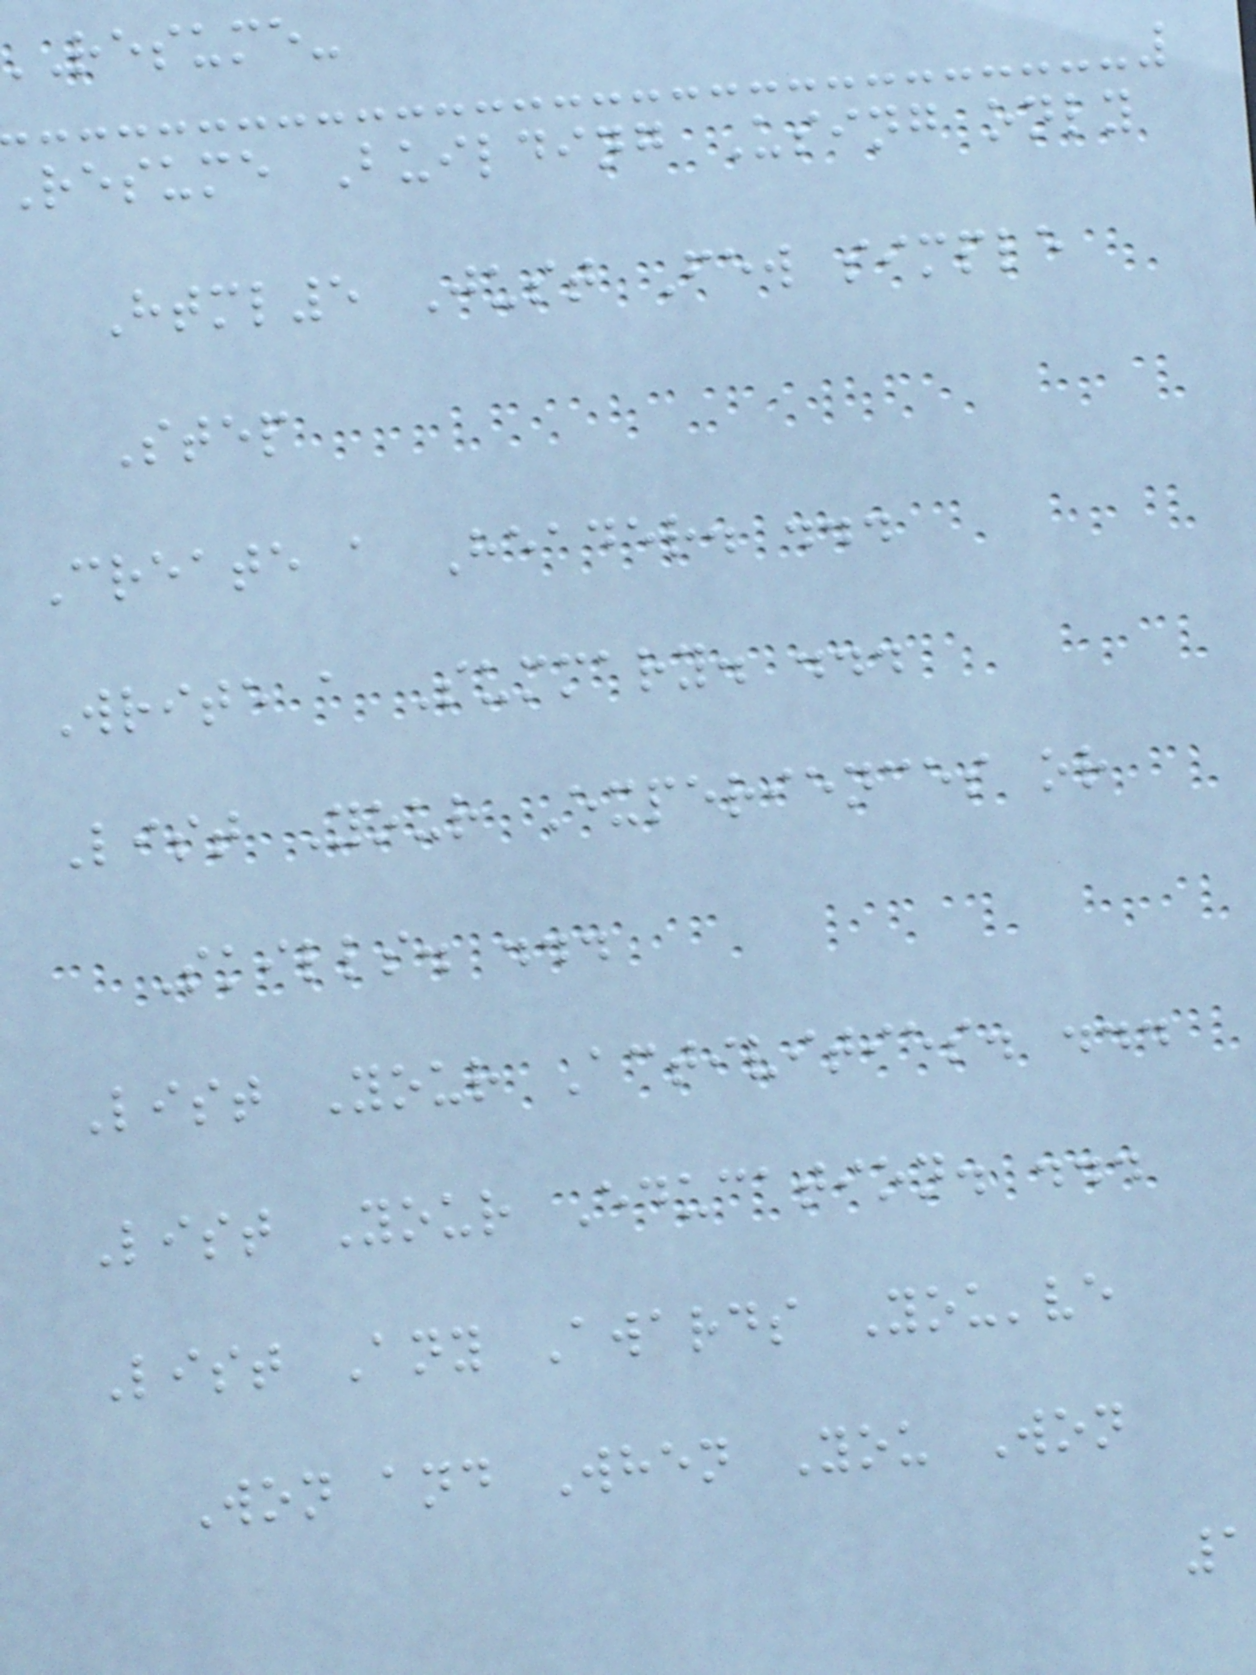resume-
Resume Building Using only
Html5 Just Few simple
Step
Create a Header. ...
Write a Summary. ...
List Your Experiences or
Skills. ...
List Your Activities. ...
List Your Education. ...
List Any Awards You've
Won and When You Won
